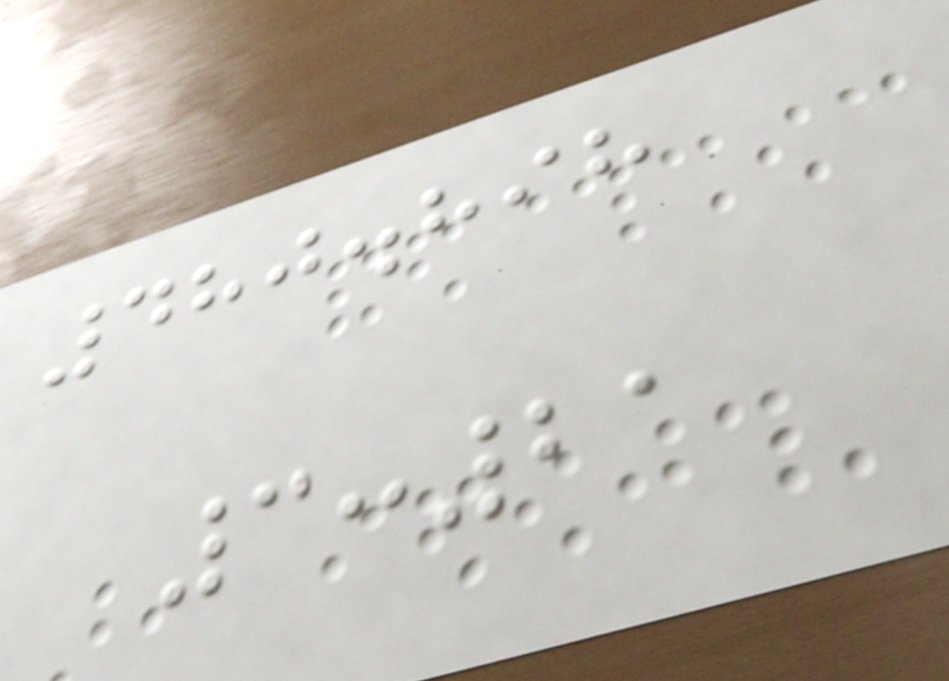480.898
3:21
